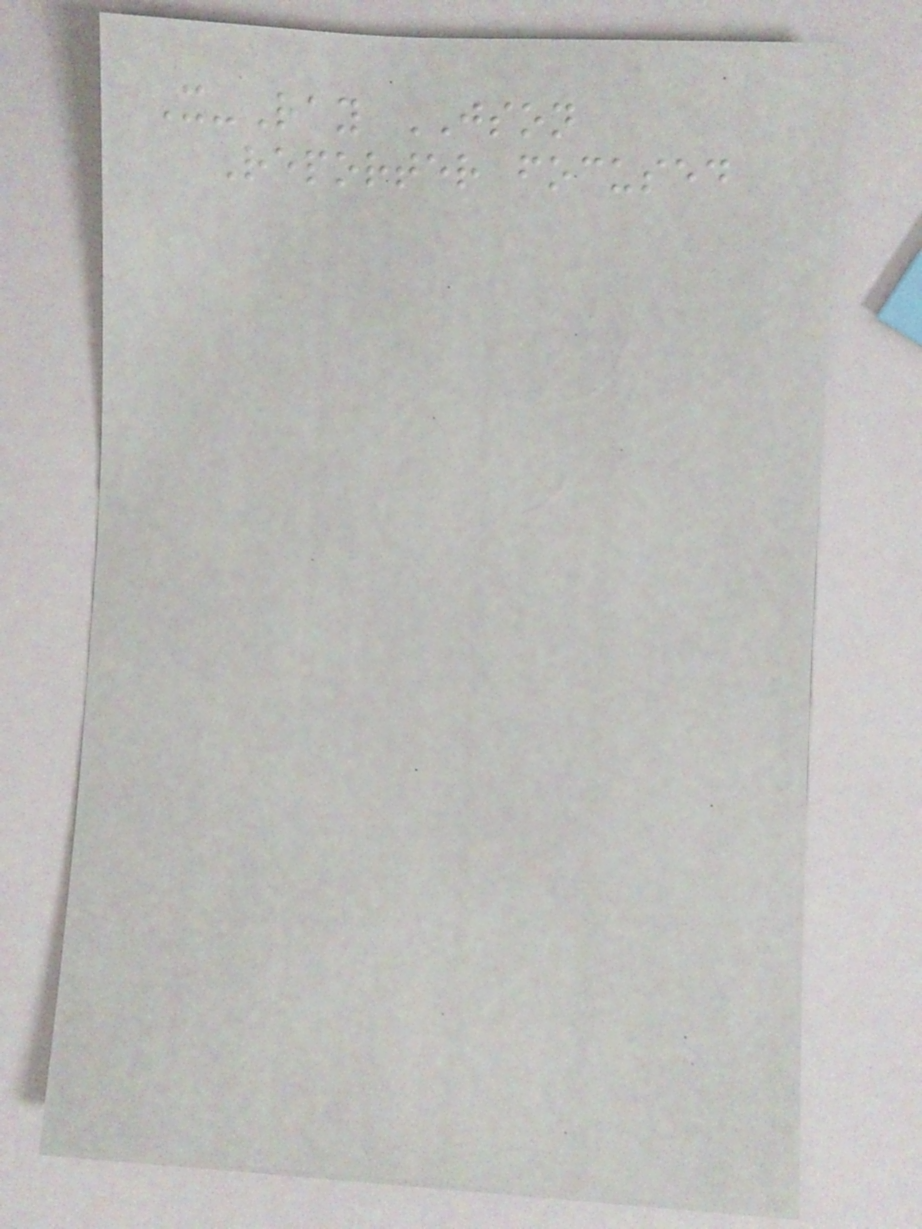X-Ray JSON
Reporter focused
